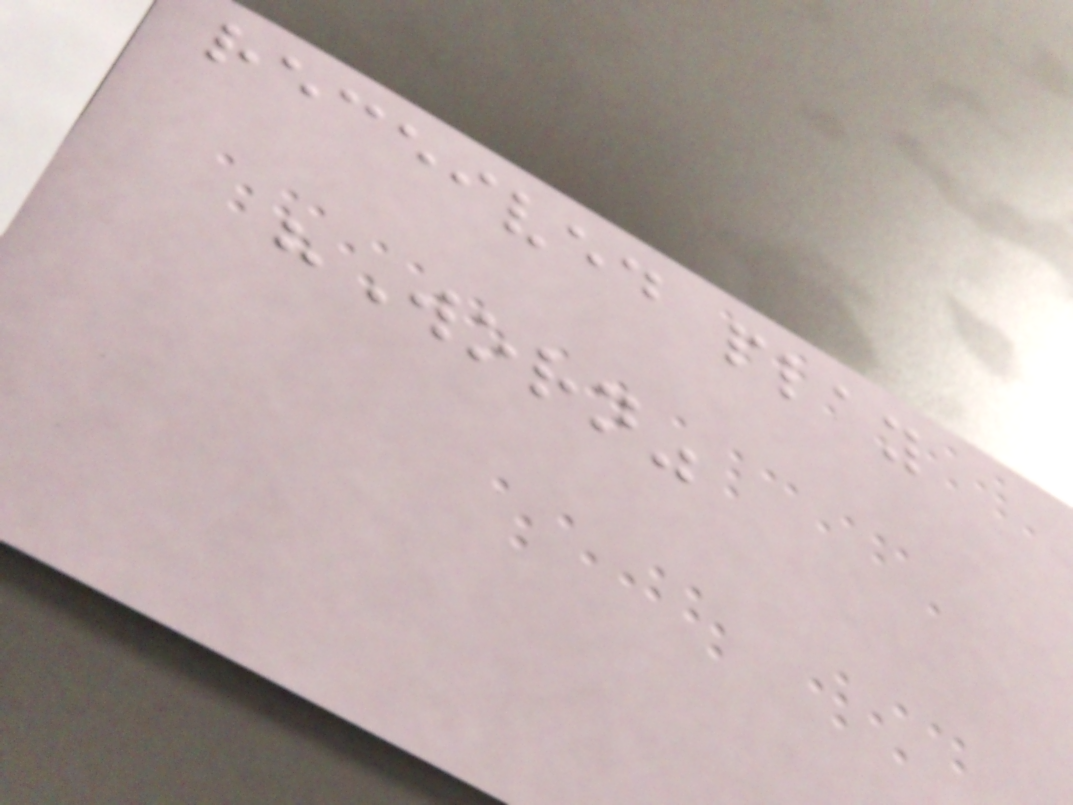received play
"Worn"
